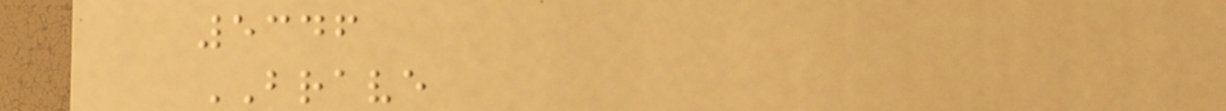5346
BRAVE
